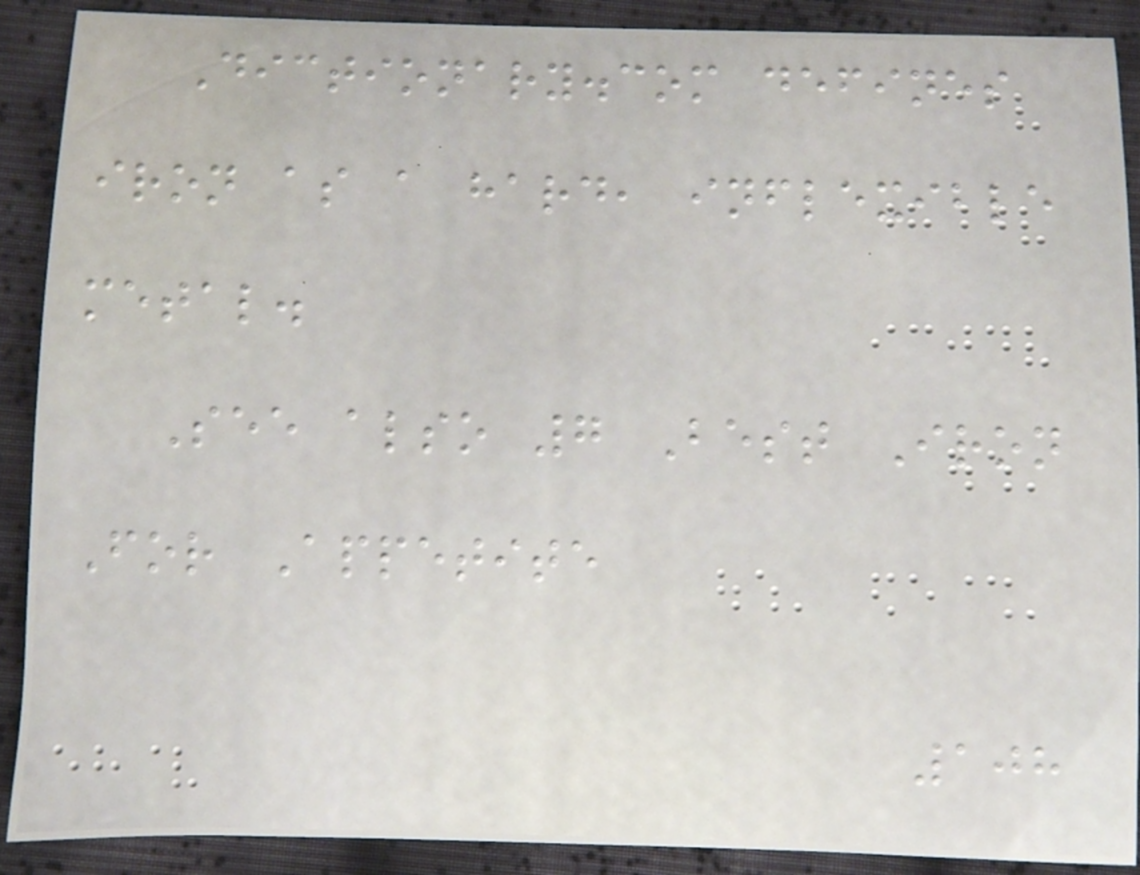Dictionary.com defines
iron as a hard, inflexible
metal.
See also 7 Best Iron
For Appetite
108
